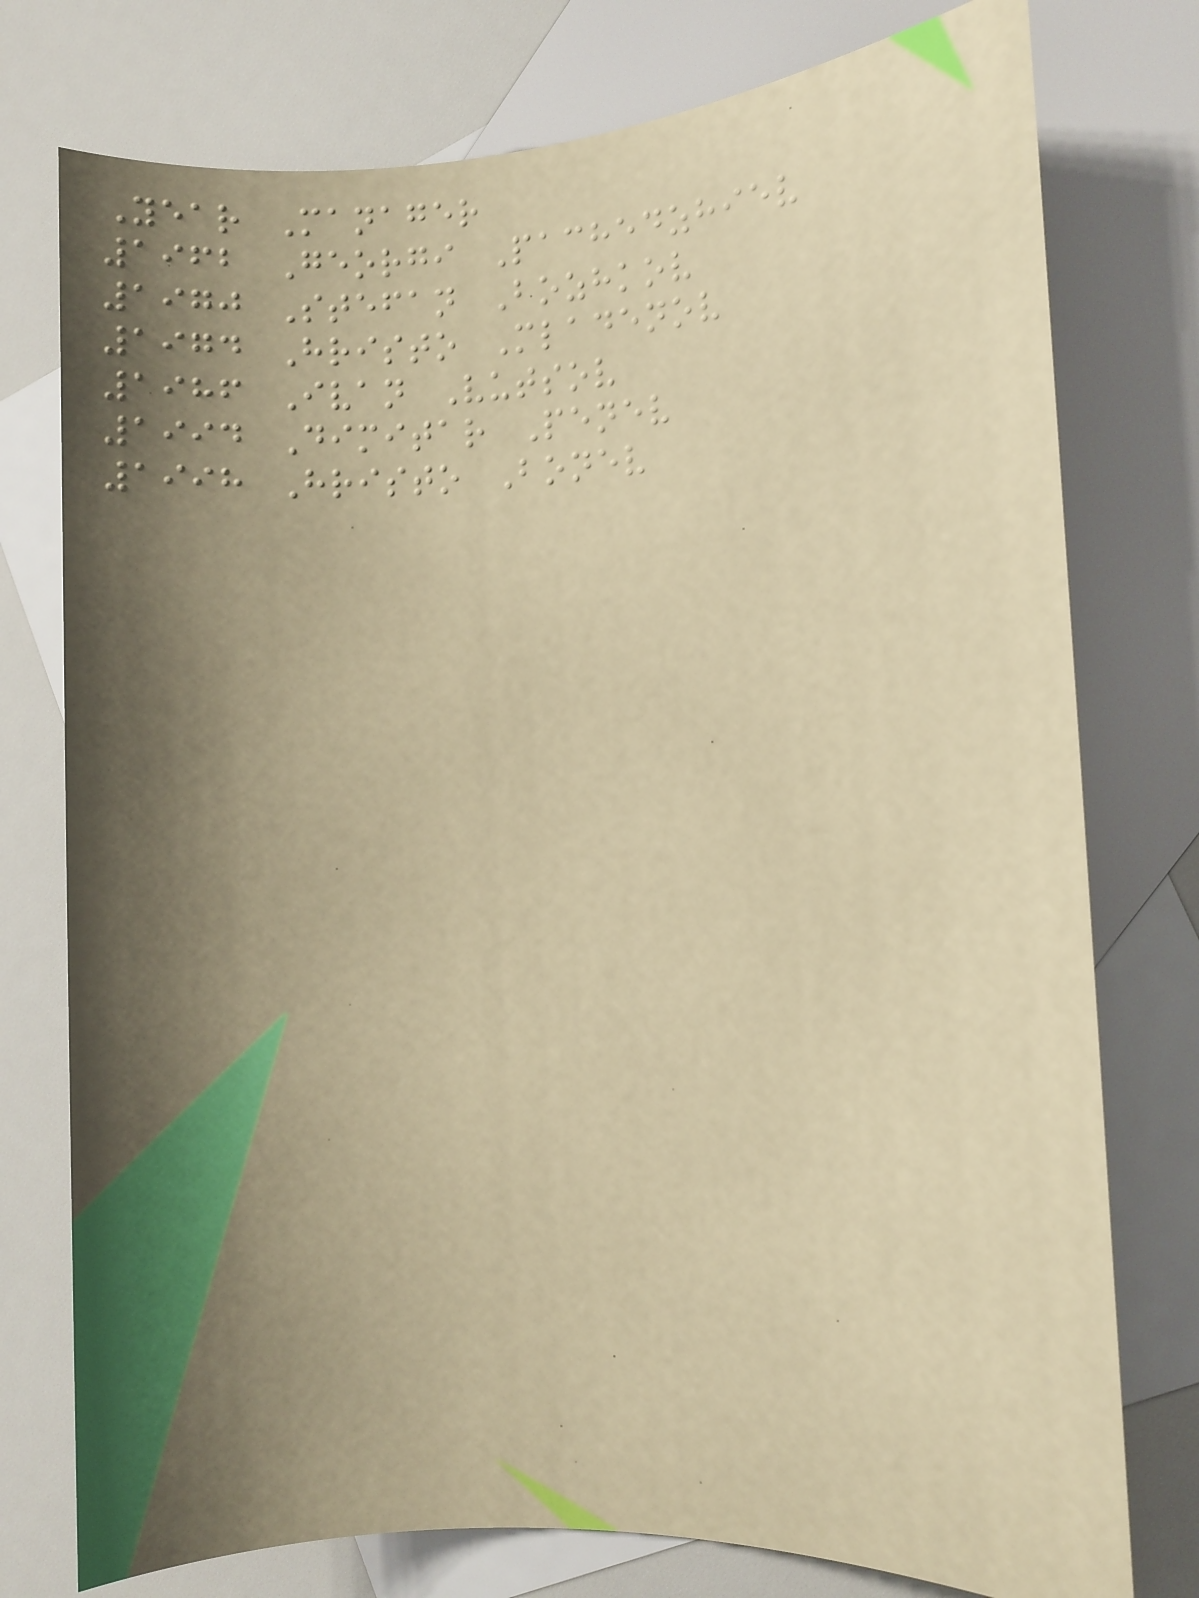Year Manager
1962 Georgi Pachedzhiev
1970 Stefan Bozhkov
1974 Hristo Mladenov
1986 Ivan Vutsov
1994 Dimitar Penev
1998 Hristo Bonev
